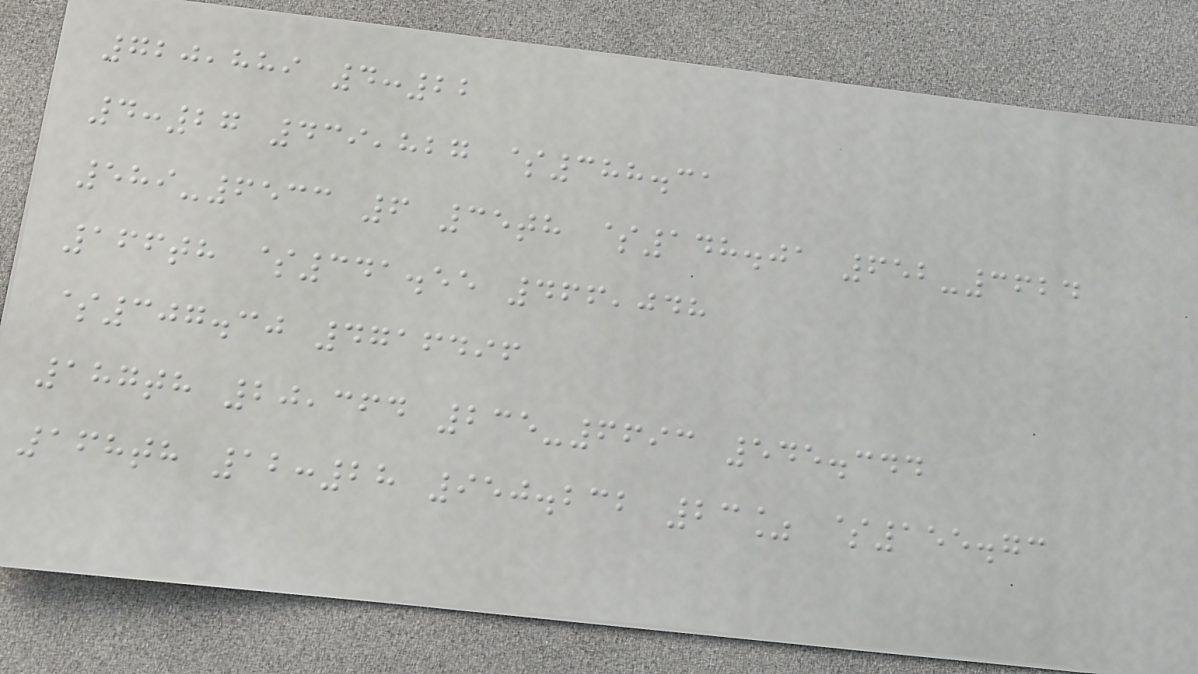720,889 4:22
4:27 439,827 $388.31
589-6533 6 35th $148.01 652-3624
166th $341.55 466,048
$307.30 4716496
187th 20,364 235-6693 545.344
168th 12:28 950.232 23% $155.73
